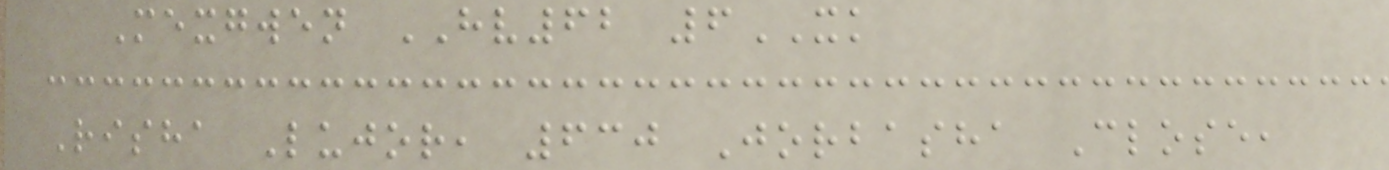Mexgwen HV62 6XK
Risha Lujor, 630 Jorbasha Close,
